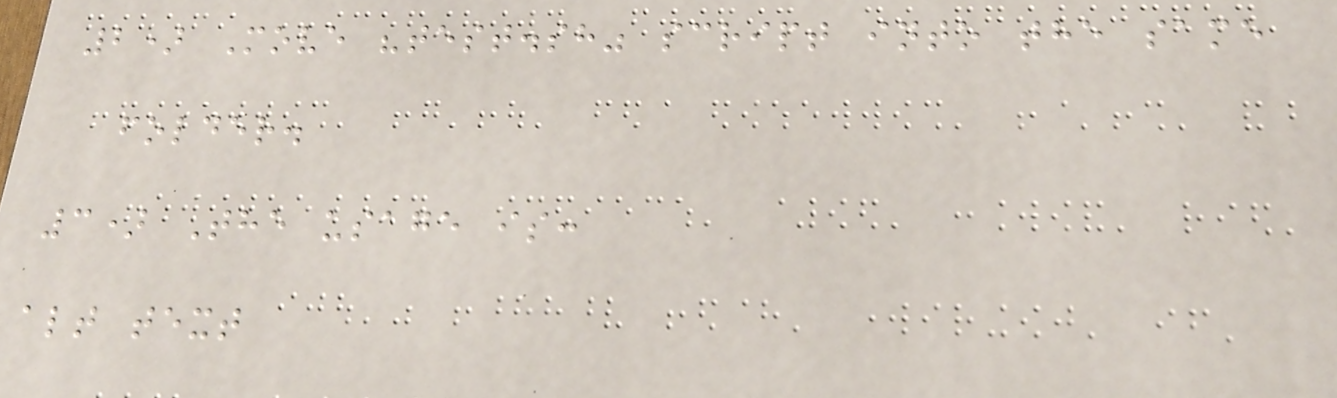2) Move "test.sh" script into the same
folder.
3) The usage is:
alt text
